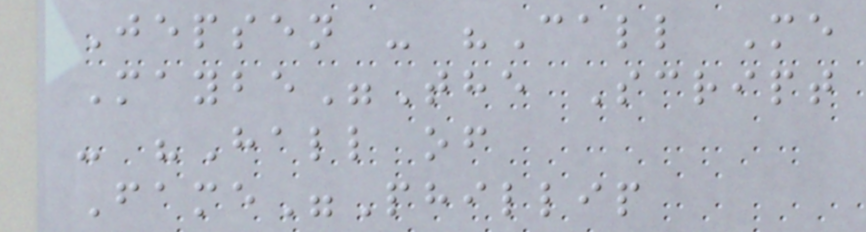Jepsen - "Call Me
Maybe"The Script
- "Hall of
Fame"Phillip
